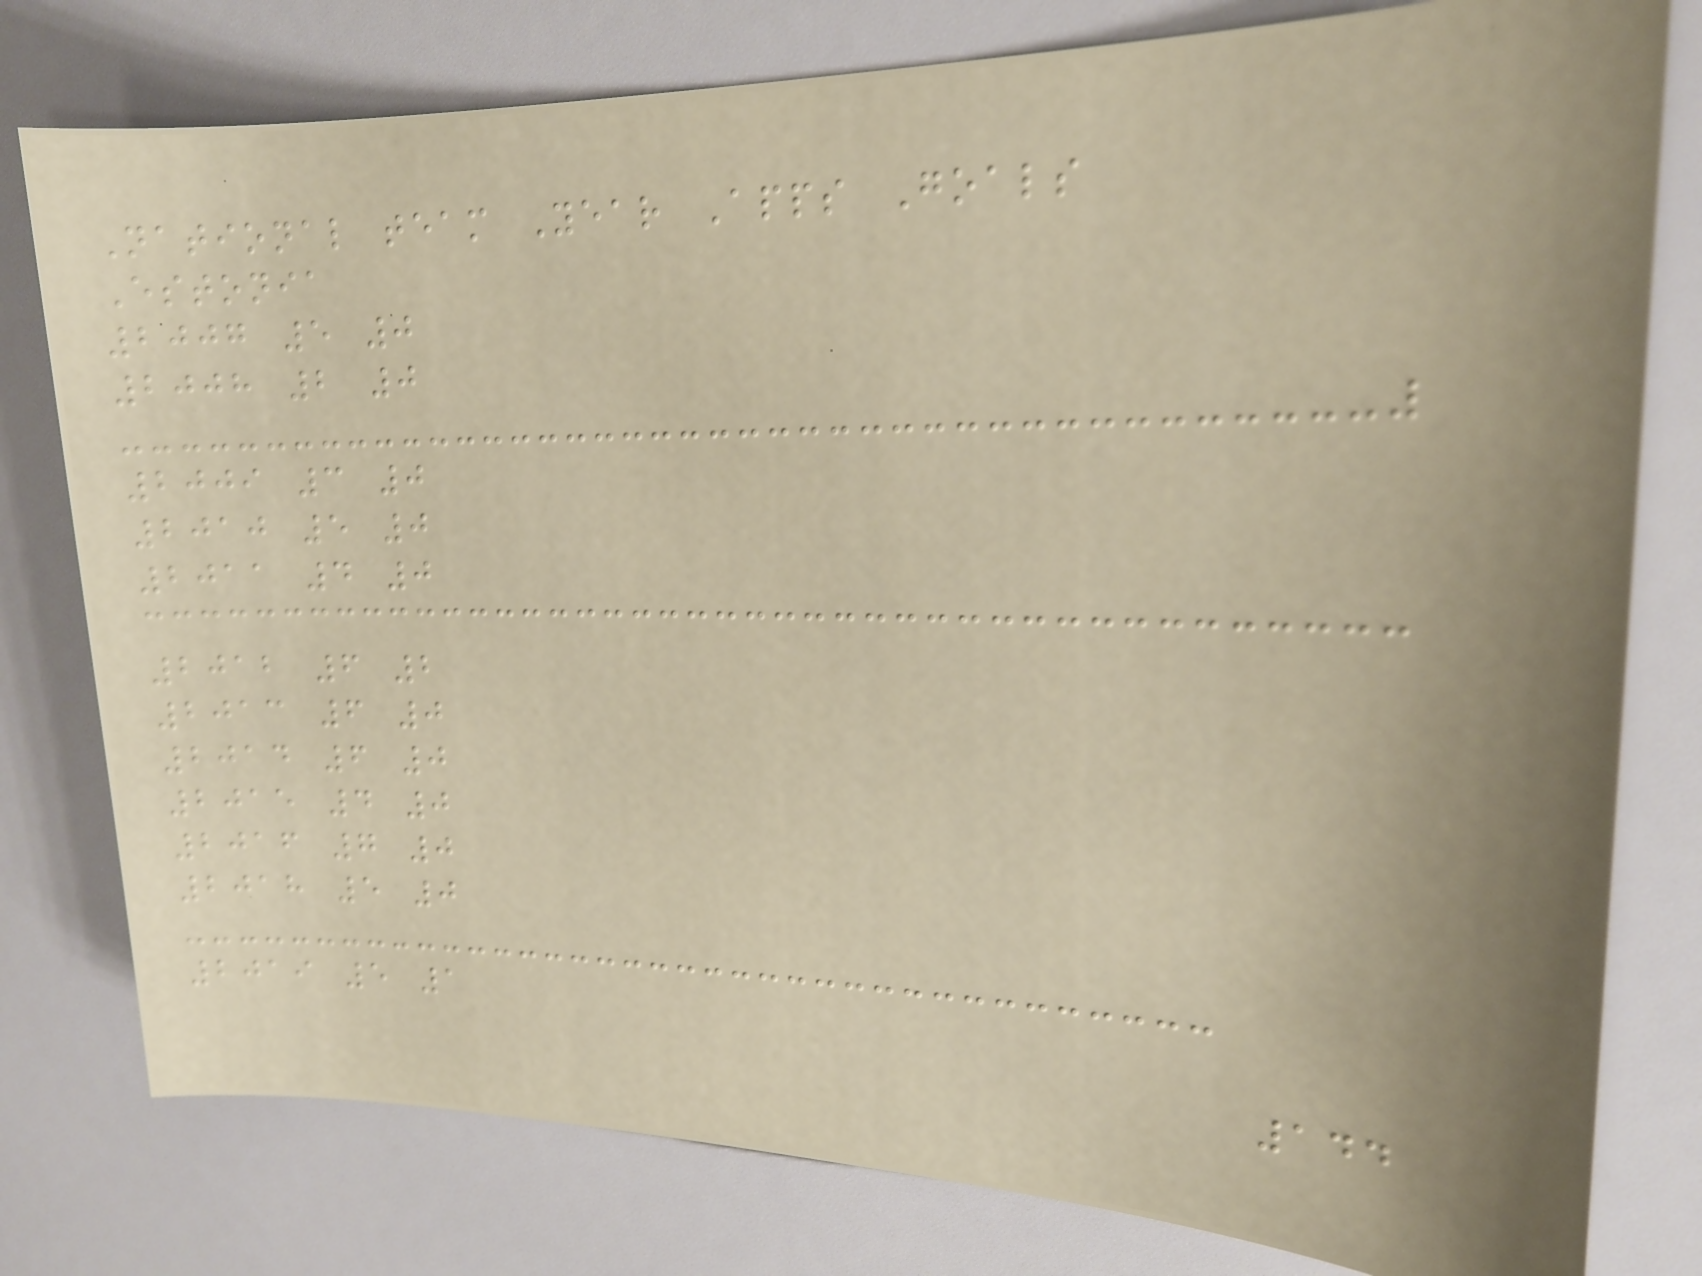National team Year Apps Goals
Estonia
2007 5 0
2008 2 0
2009 3 0
2010 5 0
2011 4 0
2012 6 2
2013 6 0
2014 6 0
2015 4 0
2016 7 0
2018 5 0
2019 5 1
144
